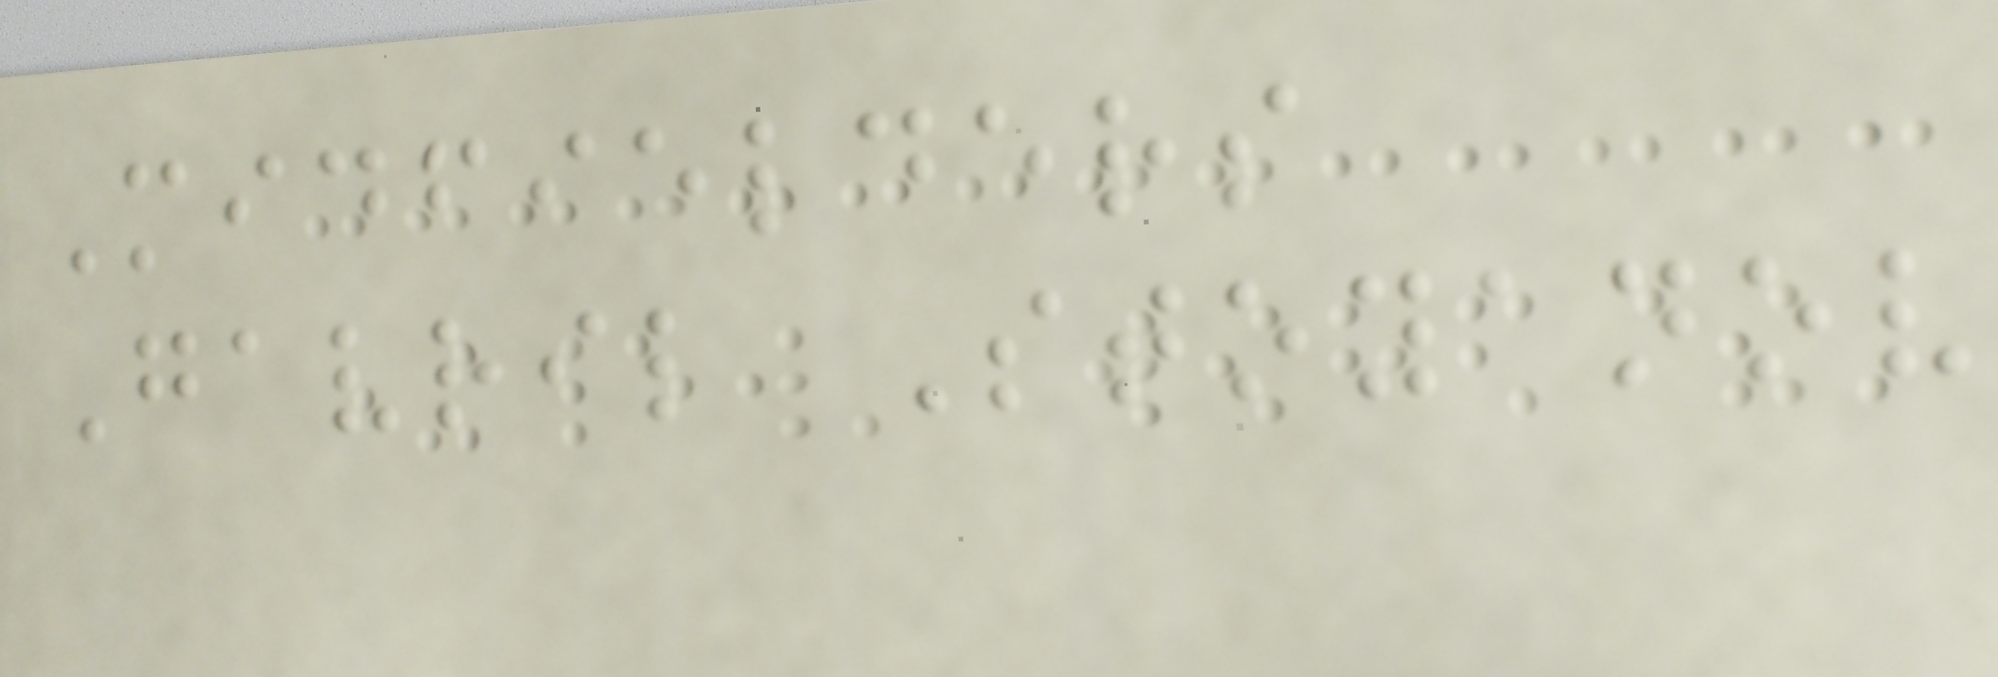Midfielders
Gavril Stoyanov
